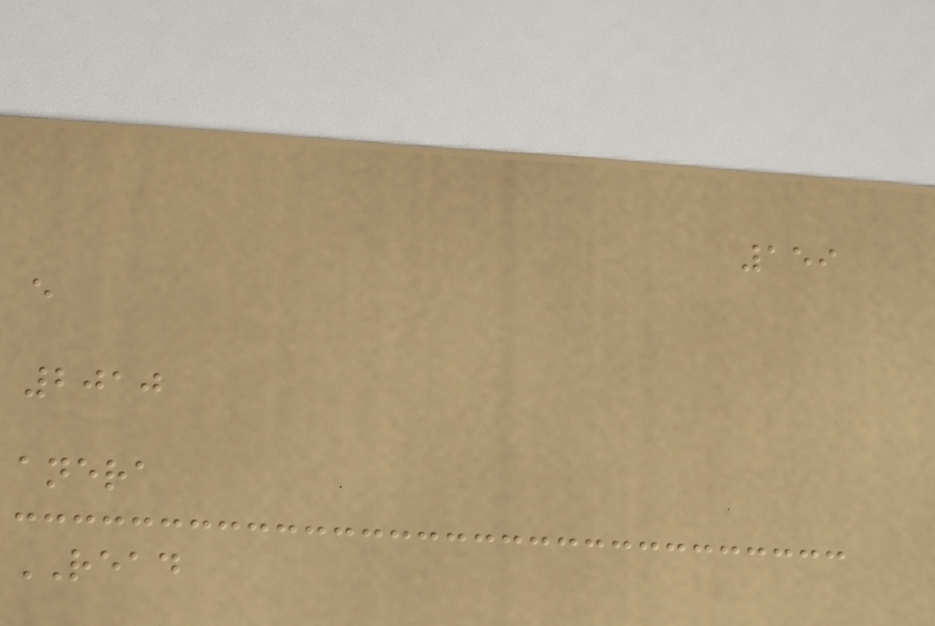159
e
2010
anera
READ
